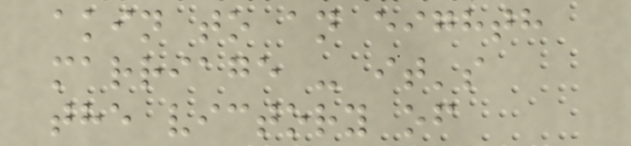akin to an eighth
marriage - it's
the victory of
